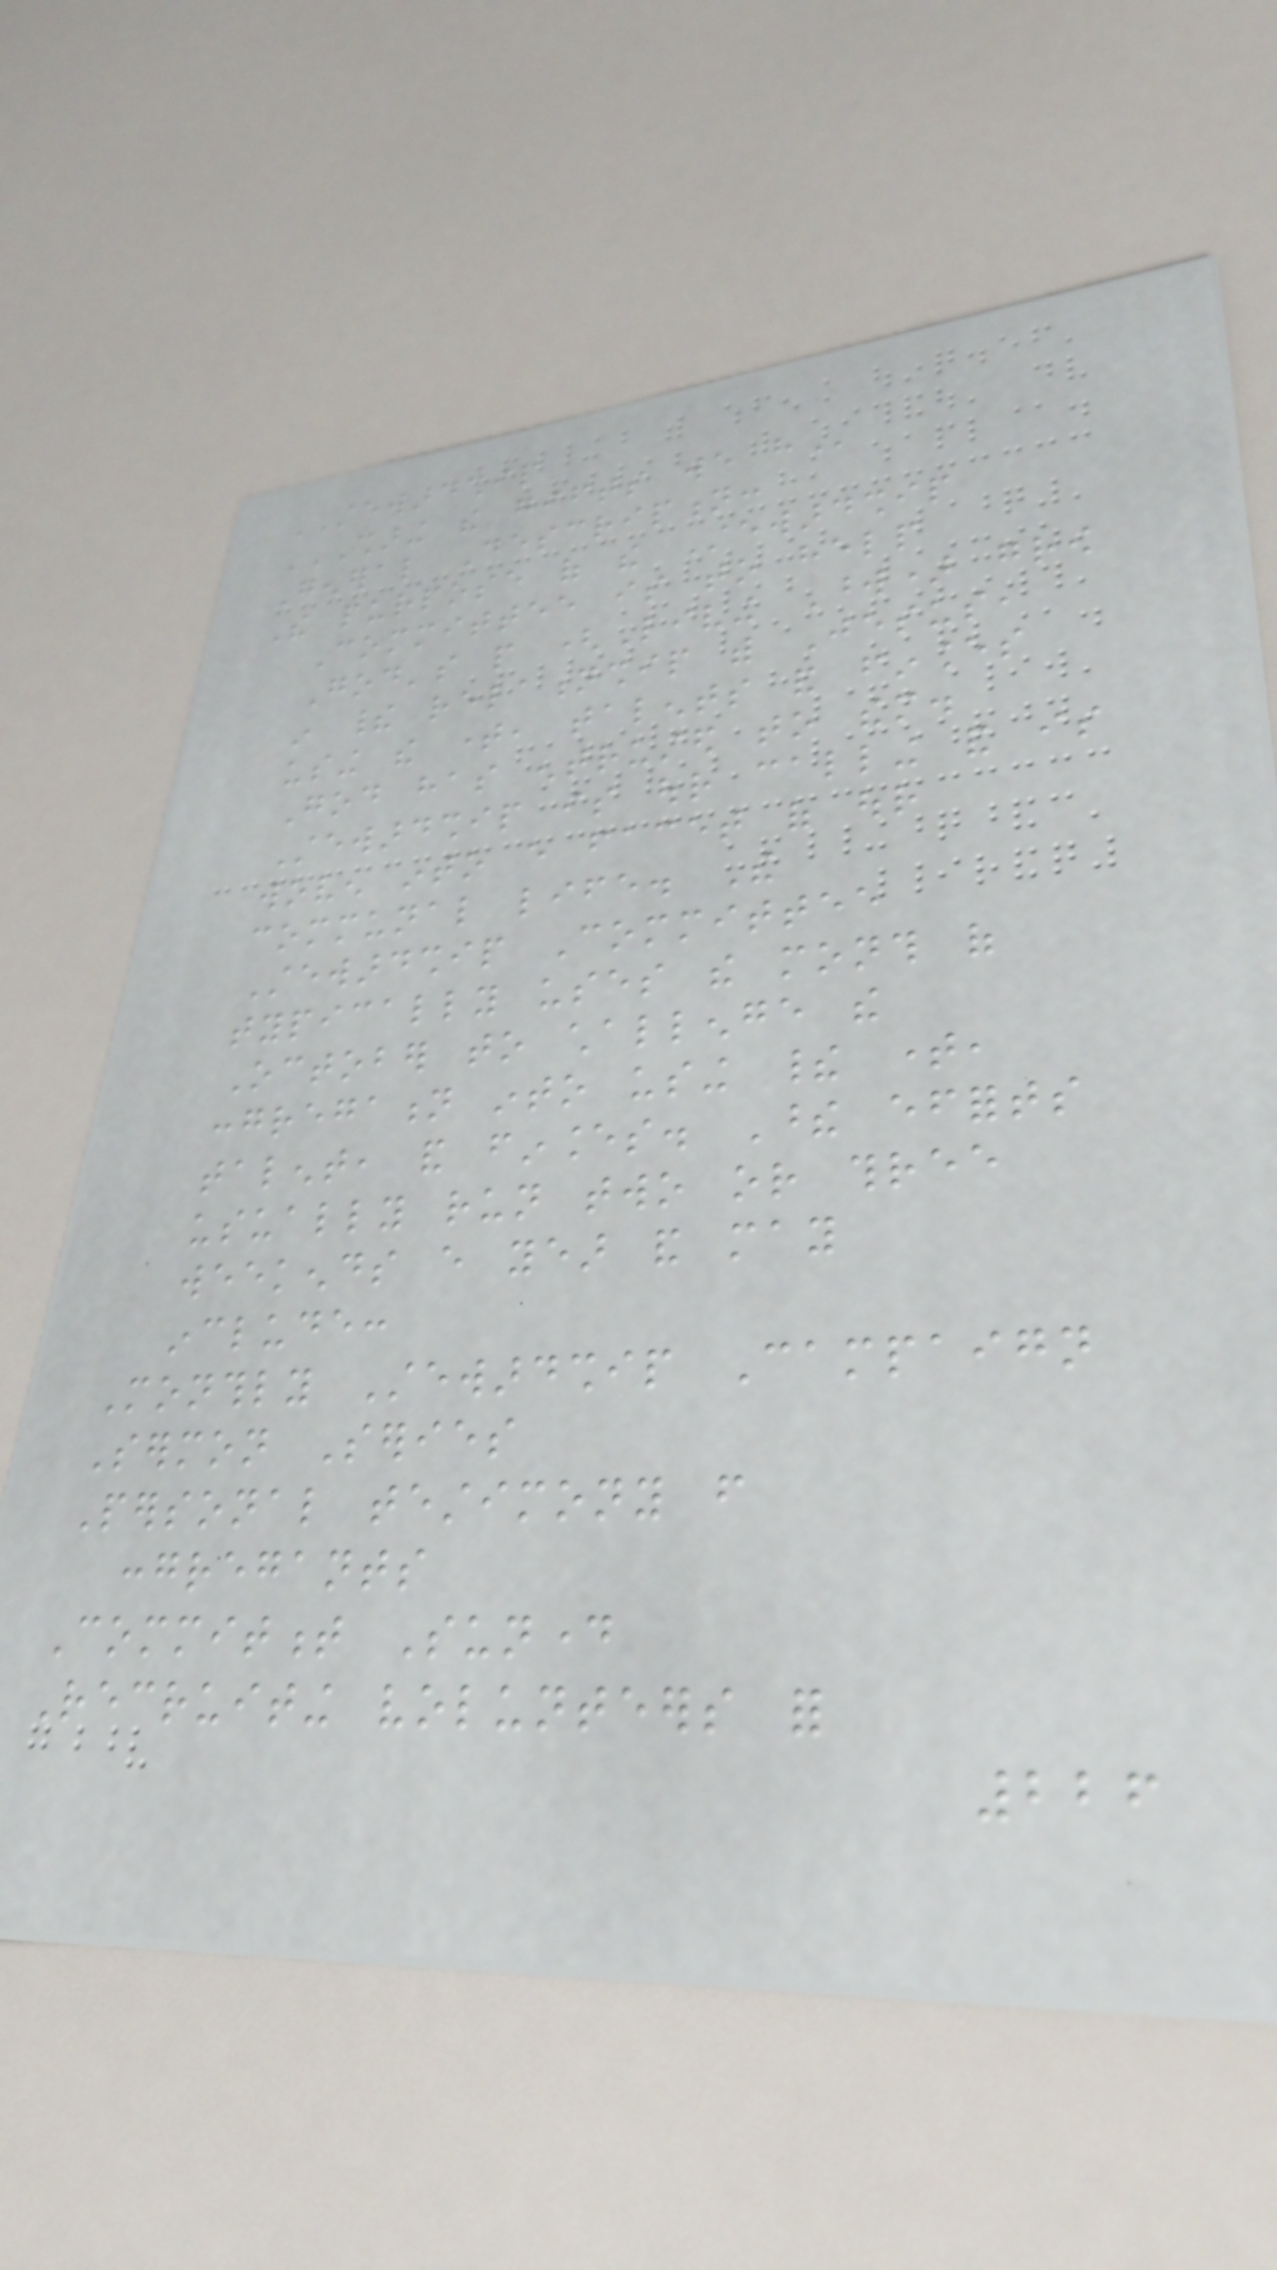STEWARDSHIP
SHARING THE GIFTS WE HAVE
General Description:
The purpose of the Stewardship
Committee is to help
God's people (Living Word) grow
in their relationship with Jesus,
using the time, talents and finances
God has entrusted to them.
Stewardship is our calling and is
woven into every facet of our
communal life. The
Stewardship Committee
typically uses the month of
October to challenge the
congregation into using their time,
talent, and finances. These efforts
usually run two or three
weekends every year and may
include:
Monthly Stewardship Campaign
Sermon Series
Personal testimony from
congregants
Commitment Sunday
Recruiting volunteers for
226
